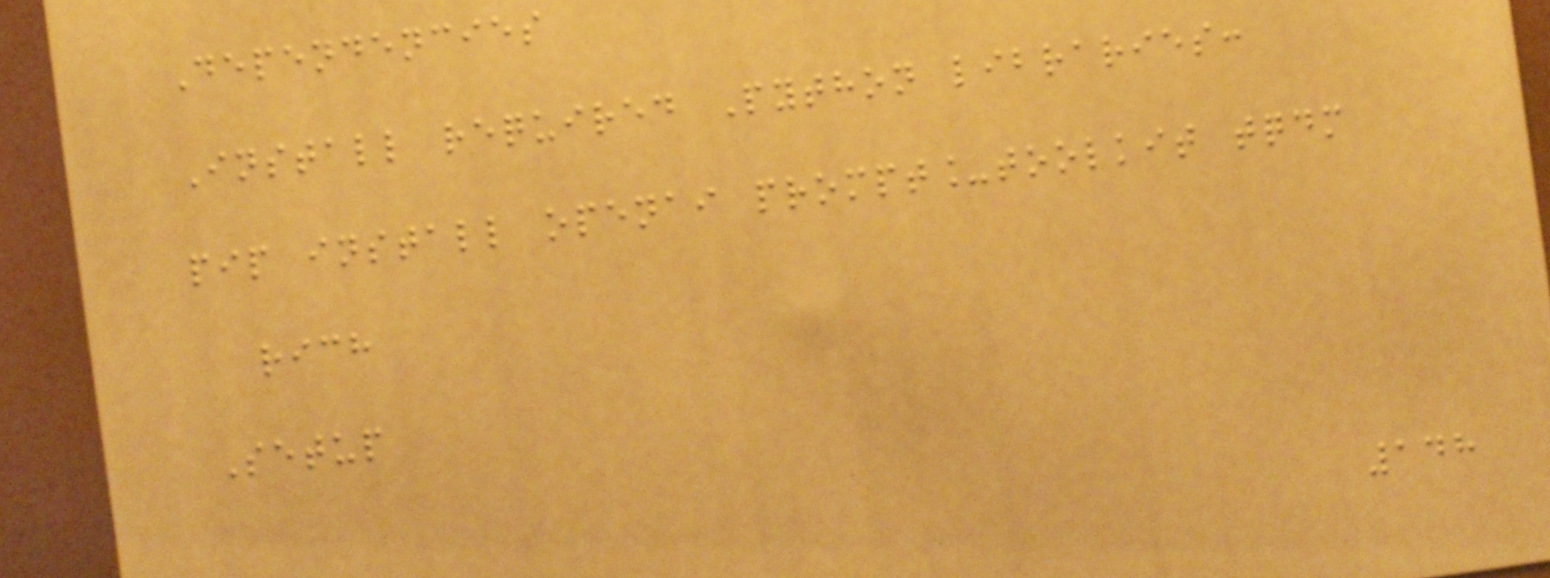Dependencies
Install required Python libraries:
pip install openai prompt_toolkit tqdm
rich
Setup
148
